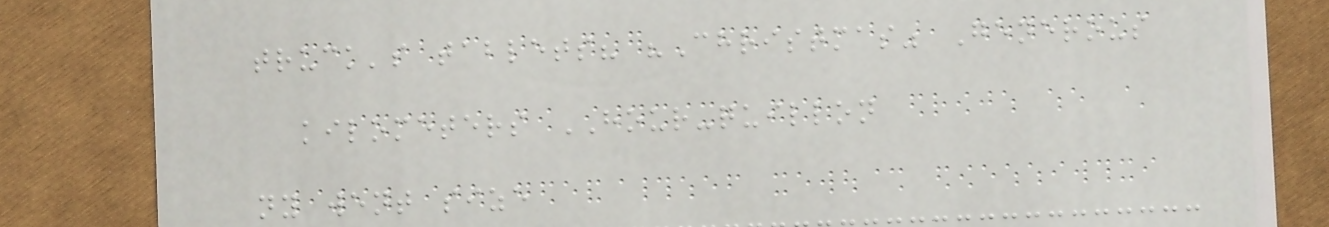truck's tablets? "Christmas" Generous
kilometers HOUR-quillon
ny went size
